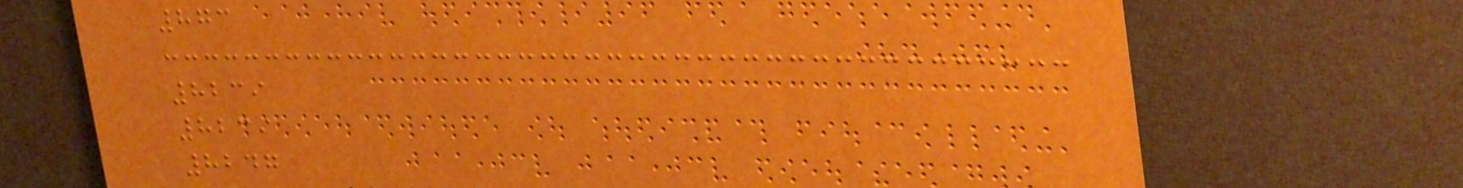873
8239
8239
8247
